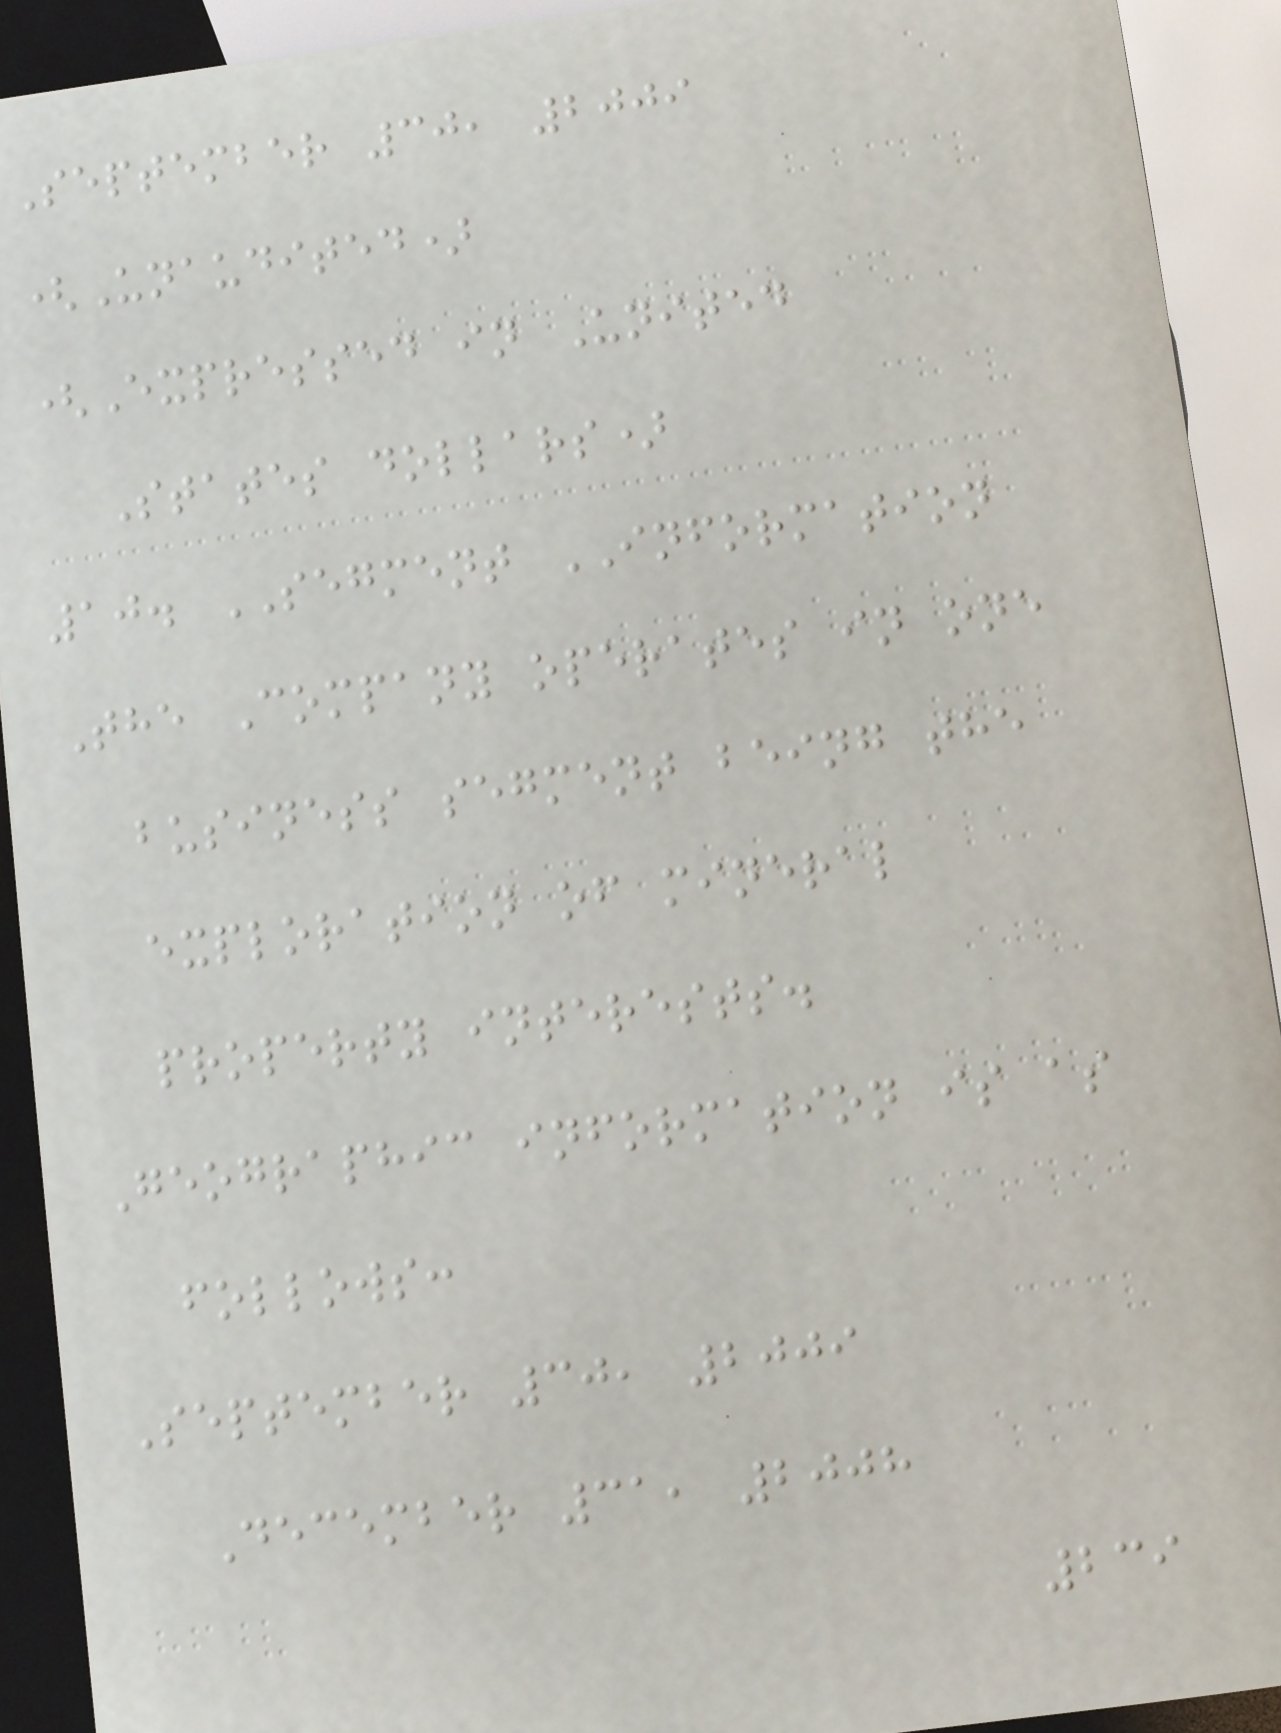September 30, 2009
(Unaudited)
(Expressed in United
States dollars)
10. SEGMENT INFORMATION
The Company operates in one
business segment being the
exploration of mineral
property interests.
Geographic information is as
follows:
September 30, 2009
December 31, 2008
239
